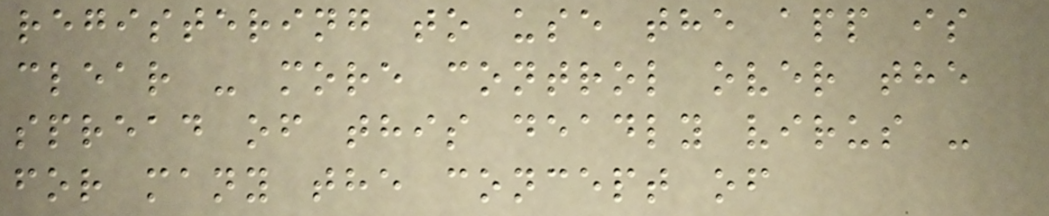registering to use the app is
clear - more control over the
spread of this deadly virus -
for many the concept of
